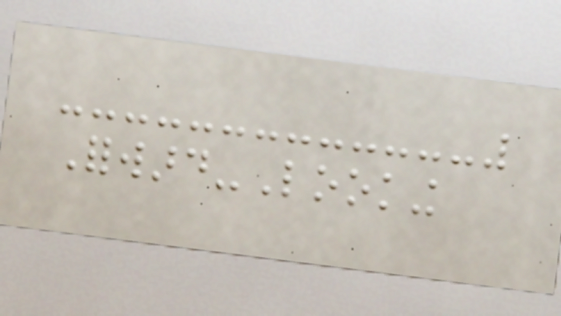Forward-Looking
